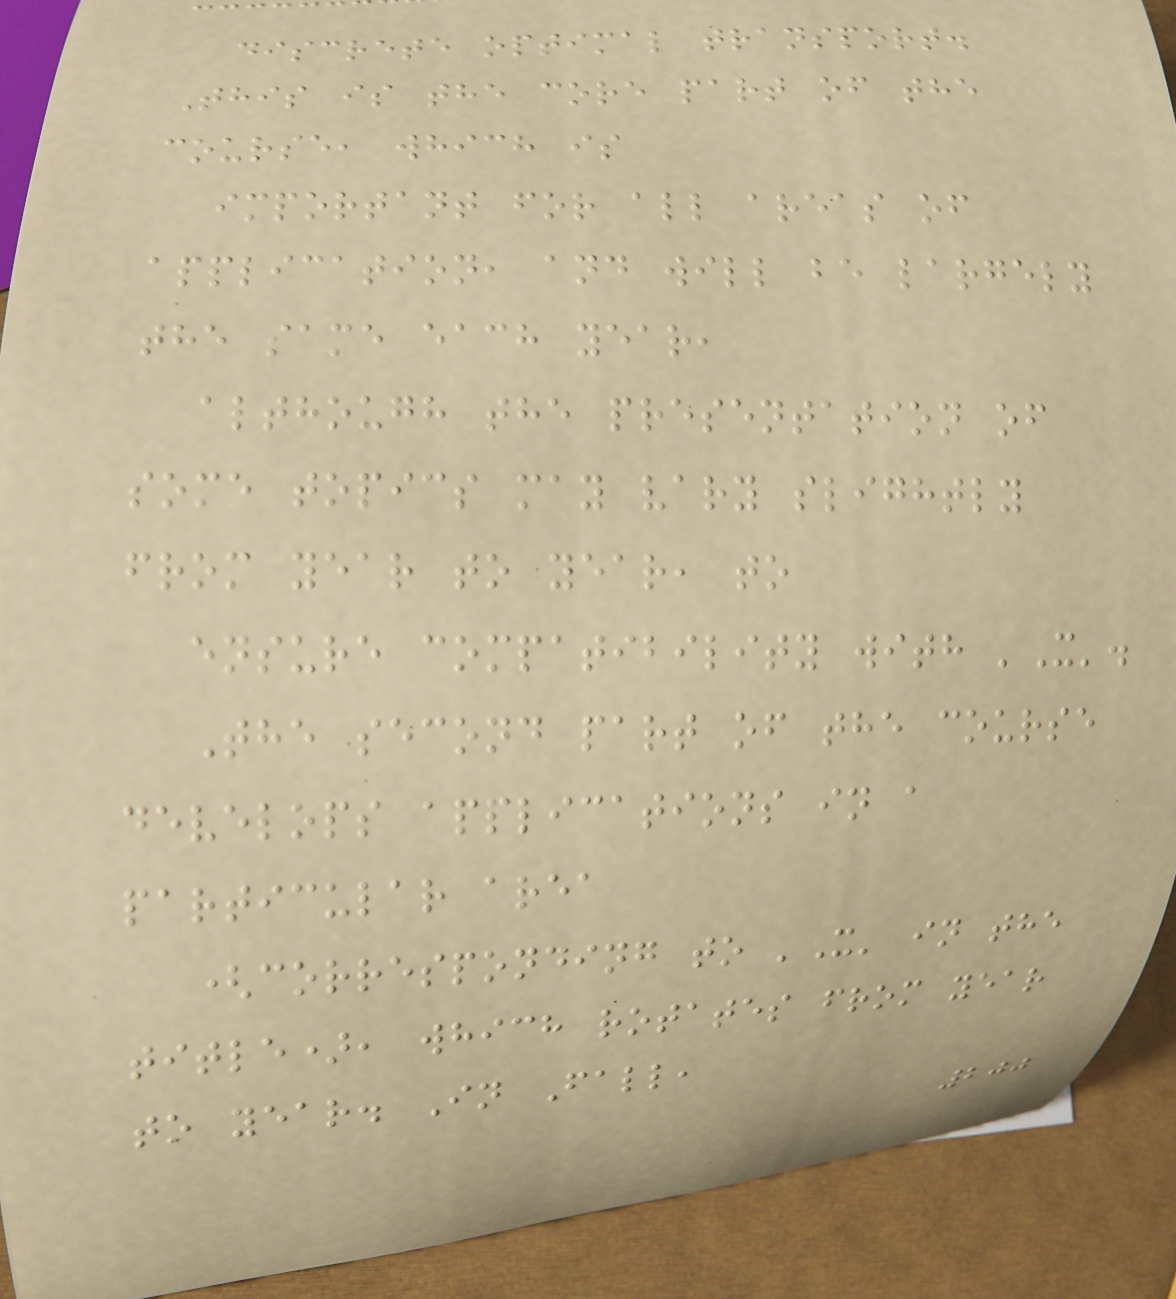discrete optimal transport.
This is the core part of the
course, which is
important for all areas of
application, and will be largely
the same each year,
although the presentation of
some topics may vary slightly
from year to year, to
ensure compatibility with 'X'.
The second part of the course
develops applications in a
particular area
(corresponding to 'X' in the
title), which rotates from year
to year. In Fall,
200
